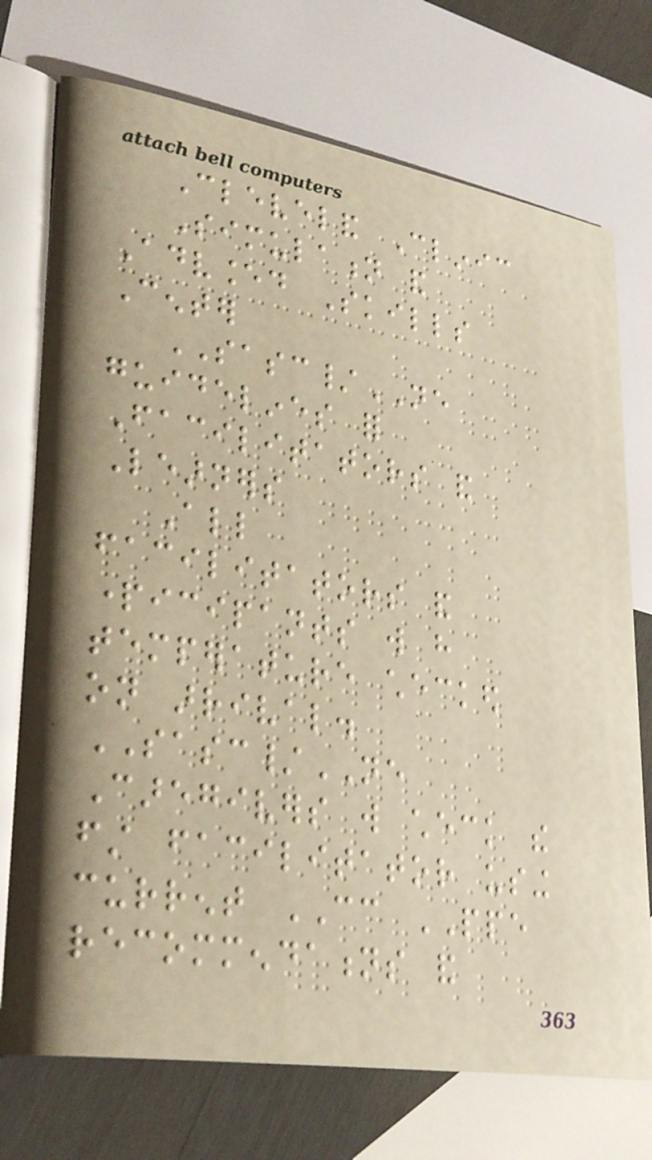Cleveland Clinic
Simulation and
Advanced Skills
Center
SASC/NE
guidelines for
Facilitators and
Learners
All
facilitators and
participants will have
temperature checked
on arrival.
SASC/NE
Caregivers will check the
first facilitator using
current CC PPE
recommendations and
